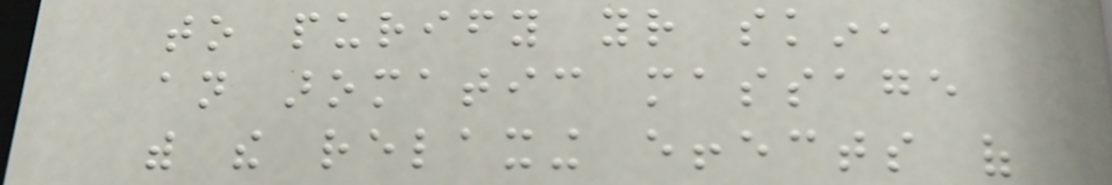to purify your skin,
an aromatic massage
with the relaxing effects of
